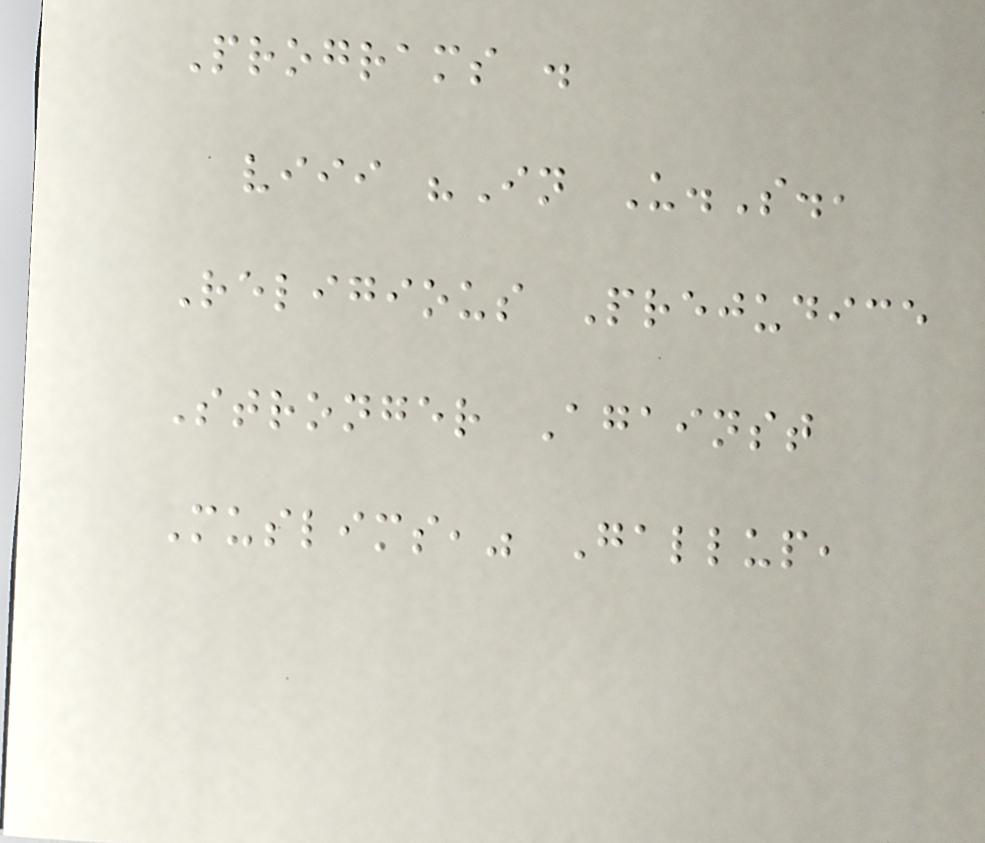Programs .
viii "In U.S.,
Religious Prejudice
Stronger Against
Muslims," Gallup,
